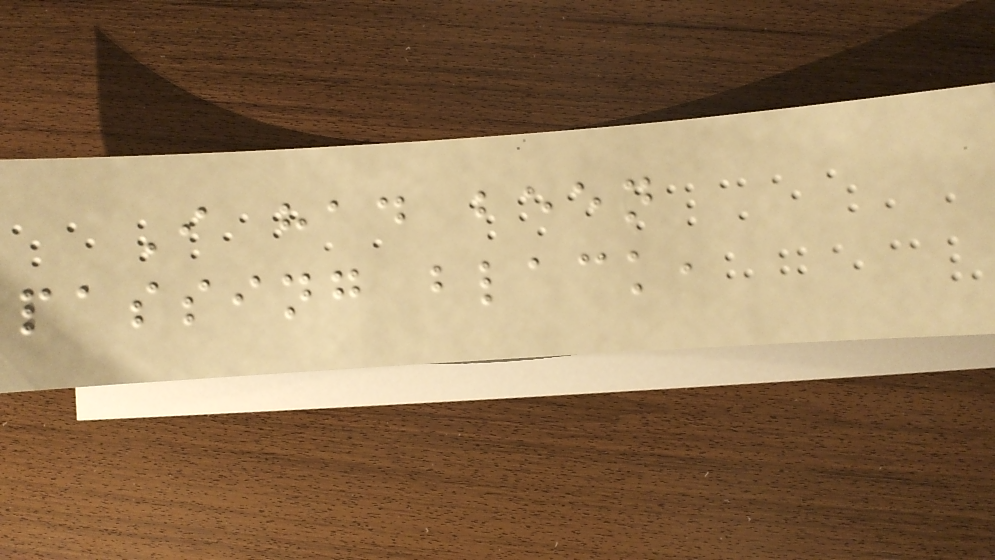I had been
passing black,
